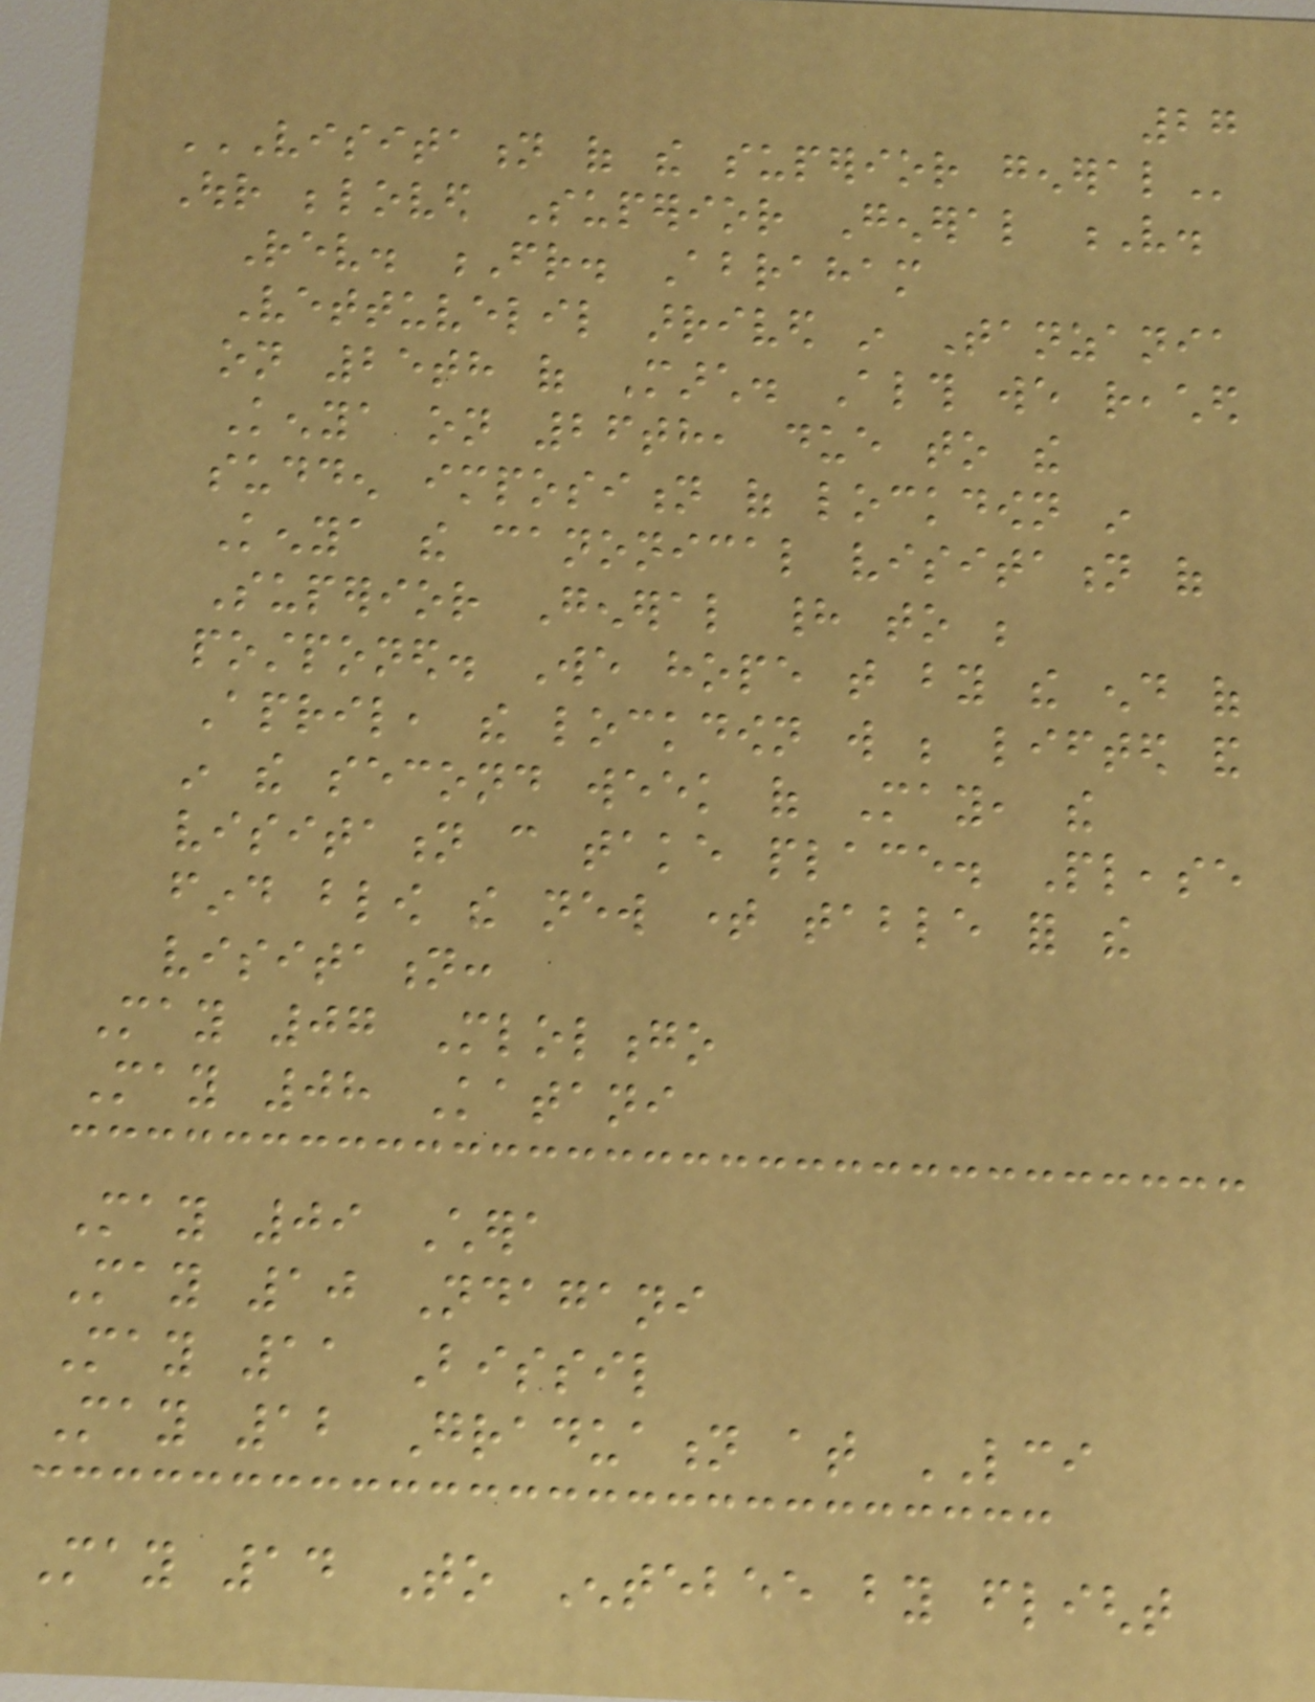27
VISITATION OF THE SUPERIOR GENERAL
Our beloved Superior General V.
Rev. Fr. Abraham
Vettuvelil arrived in Tanzania
on 25th of March. Although we reached
Kenya on 26th, due to the
sudden imposition of lockdown in
Kenya the canonical visitation of
Superior General had to be
postponed. We hope that by the end of
April, the lockdown will be lifted and
in the second week of May, the
visitation can take place. Please
find blow the new time table for the
visitation:
May 07 Mlolongo
May 08 Katani
May 09 Chera
May 10 Ndagani
May 11 Bissil
May 12 Graduation at LCI
May 14 To Entebee by flight
